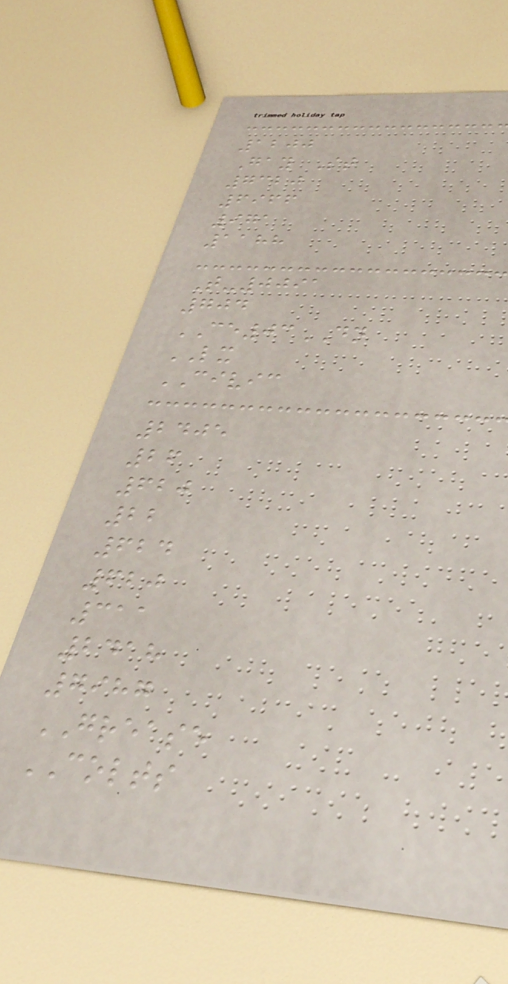1200
Gay St
7320
6966
971
1188
T-0091
704
CE03DN
LX
CIVIC
2405
26
620
22
624
620
311
2418
7987
GREASE
COLTS
